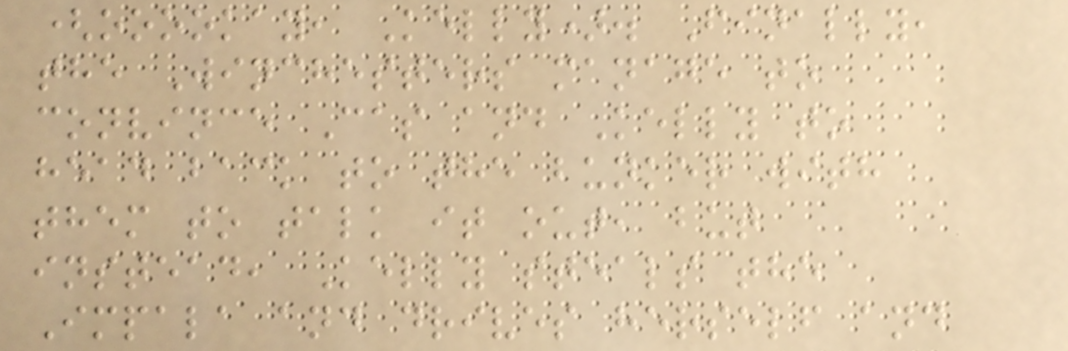(ooookay, Kelly). Finally,
the Winchesters manage to
convince Cas and Kelly to
head back to the bunker with
them to talk it out, but
instead, Kelly steals the
Impala and drives herself and
